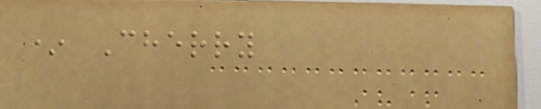* Cherry
